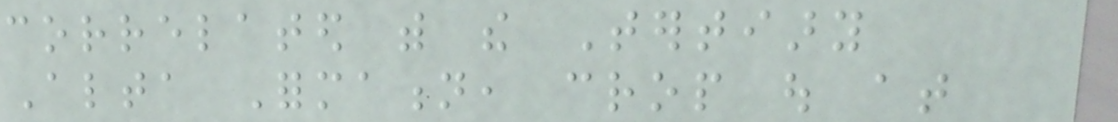correlated with the Tertiary
Alta Formation, crop out at
